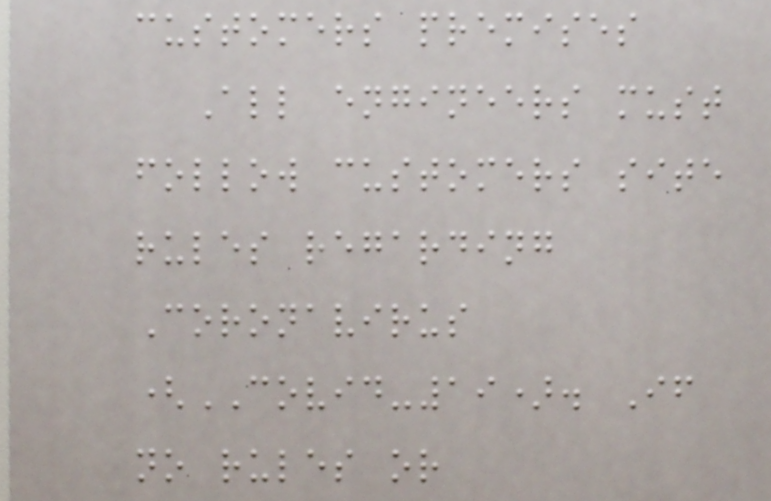customers premises
All engineers must
follow customers site
rules regarding
Coronavirus
(COVID-19). If
no rules or
